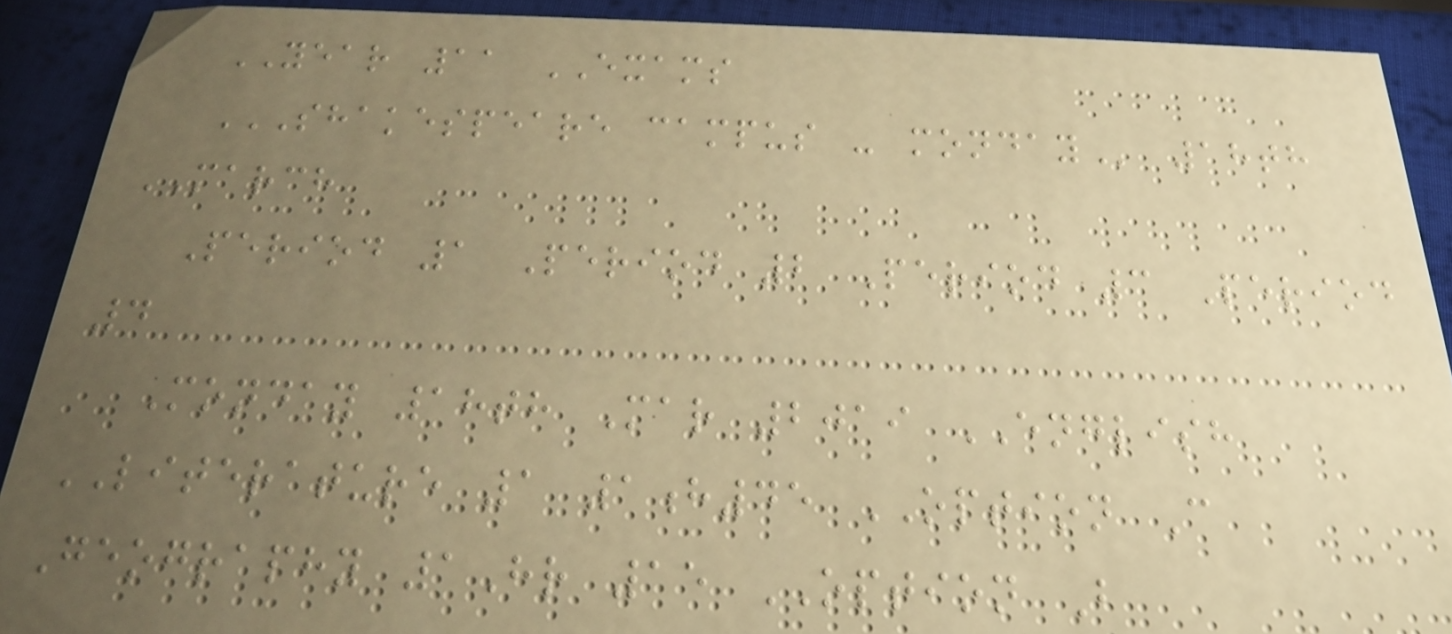YEAR 11 EXAMS
SHAKESPEARE CAMPUS - MONDAY 18th
MARCH
Period 1 Period 2 Period 3 Period
4
Monday 18th Mar 2019 ENGLISH
LITERATURE 1 1h45 OPTION C
Geography 1Hr 15 OPTION B
